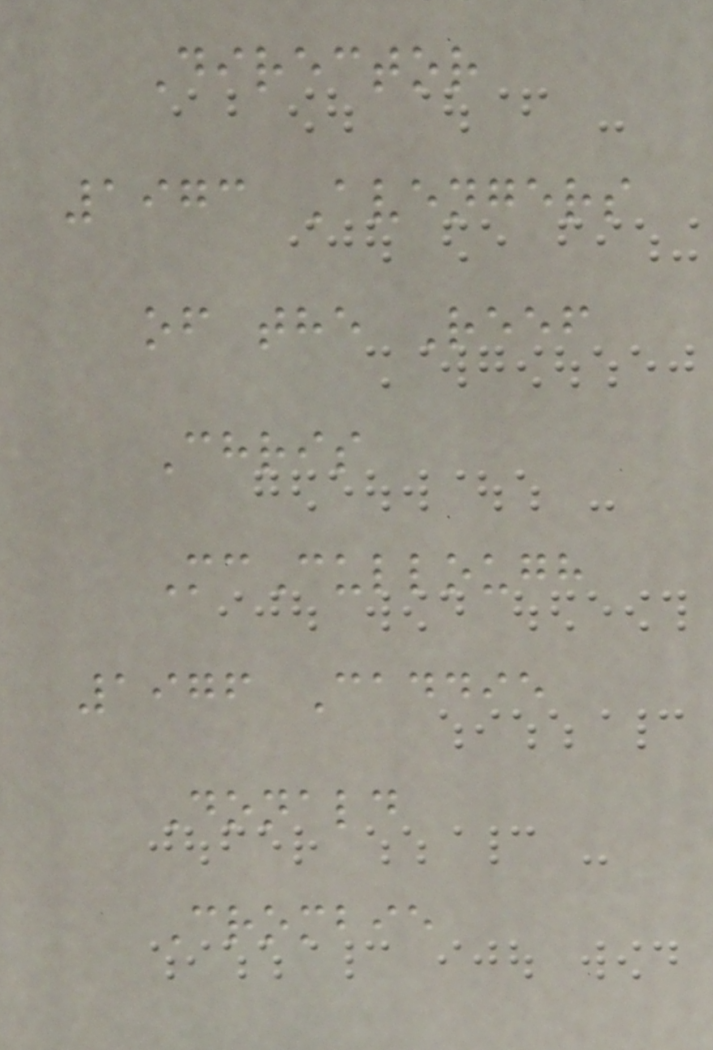Director
1973 Avengers
of the Reef
Chris
McCullough
1976 Caddie
Donald
Crombie
